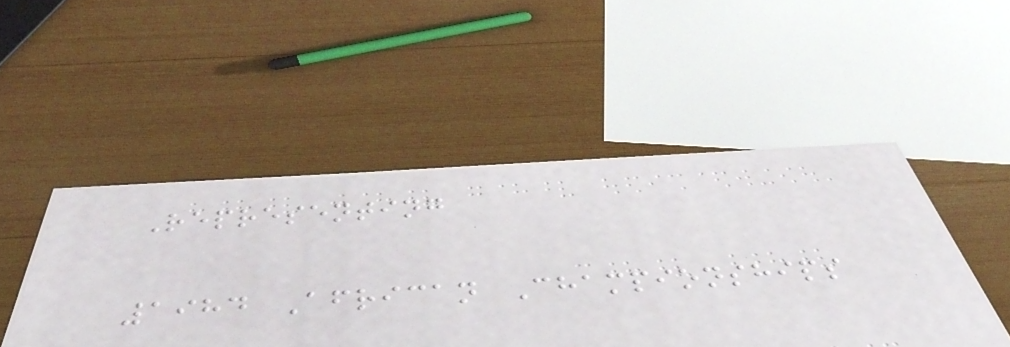Representing
1984 African Championships
